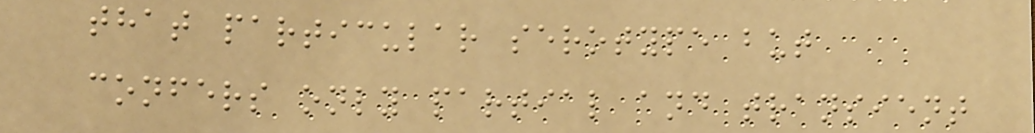that particular serotype but
confers only partial and transient
